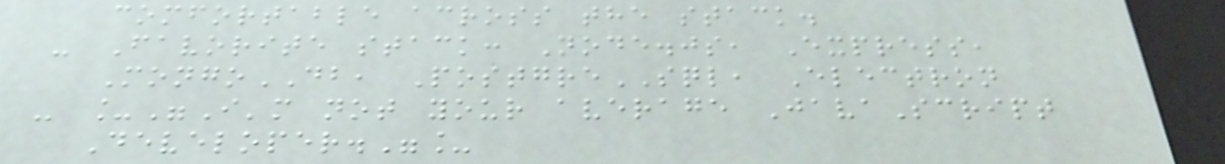comfortable across the stack.
- Favorite stack: Node.js, Express,
MongoDB, PostgreSQL, Electron
- _"I'm not your average JavaScript
Developer."_
